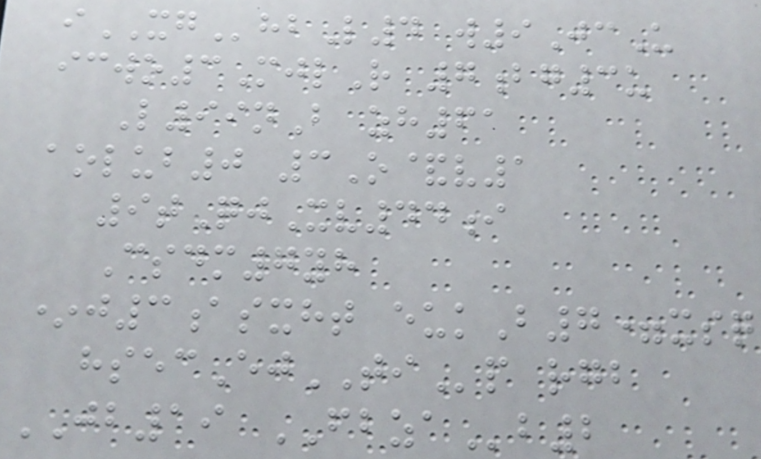iXGhbL4 w9JcU
icwo3MjlR 7bg3u
L99nB zh61
aolub0 3O&v1
9tQjXv44i
Csdm7yh
*j3asxht eukB7=xsq
hsecEjTIp rgb
JB19 FBZAb2
